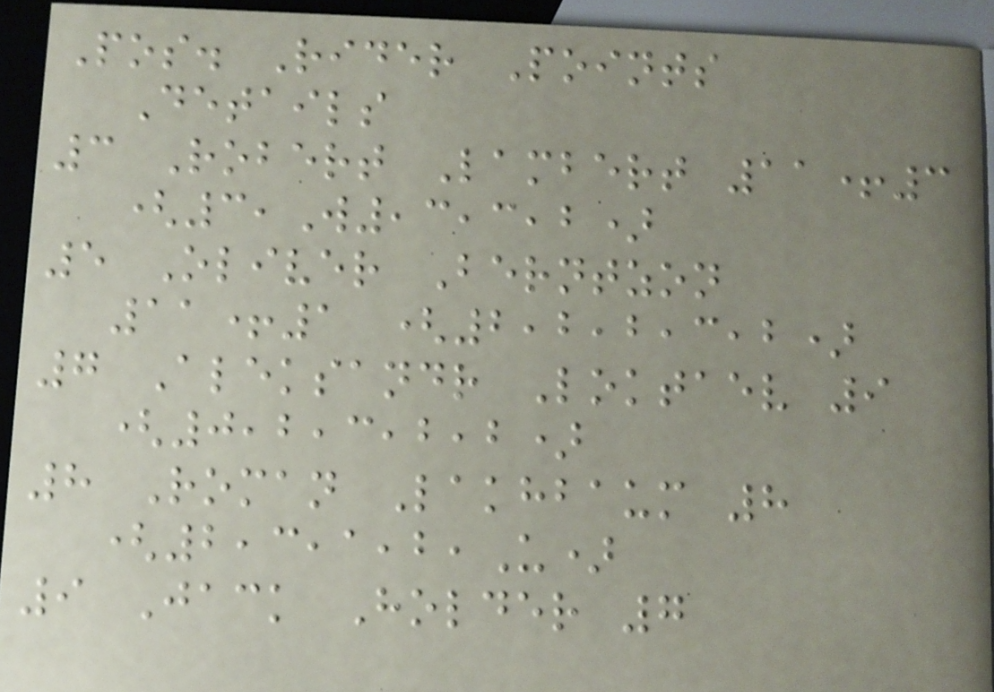Pos. Rider Points
Details
3 Robert Lambert 11+3
(3,W,3,3,2)
5 Oliver Berntzon
11+1 (2,2,2,3,2)
7 Aleksandr Loktaev 9
(0,2,3,2,2)
8 Roman Lakhbaum 8
(2,3,1,2,U)
9 Jack Holder 7
